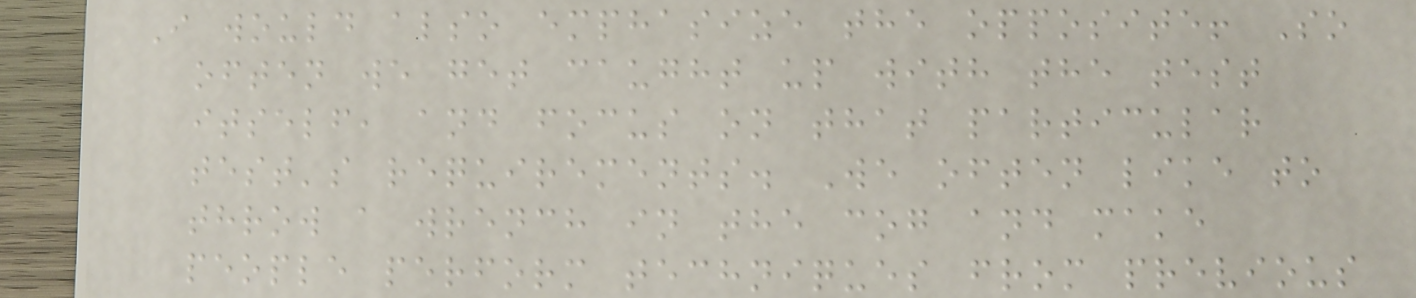I would also emphasize the opposite! So
often we get caught up with the test
itself, and focus on that particular
test's requirements. We often like to
throw a wrench in the cog and make
people perform techniques from previous
